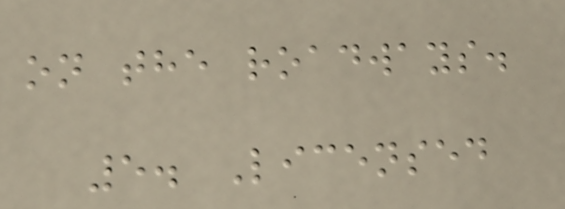on the roadways.
5. Licensed
